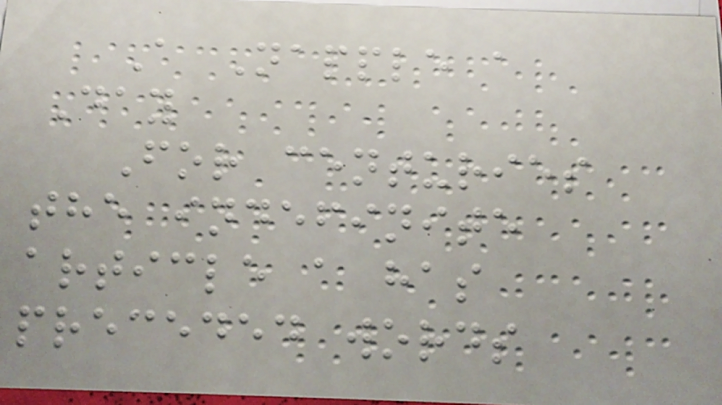A Napple a
Day
For centuries
the indefinite
article a has
preceded words
